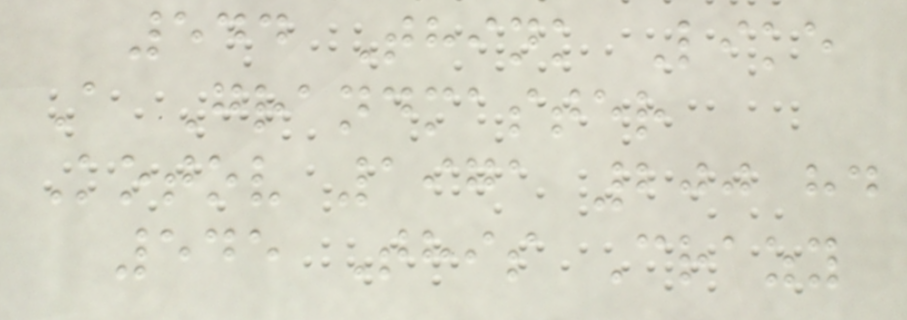544 Think Like
A Grandmaster
Kotov 1971 200 hd
545 This Crazy
